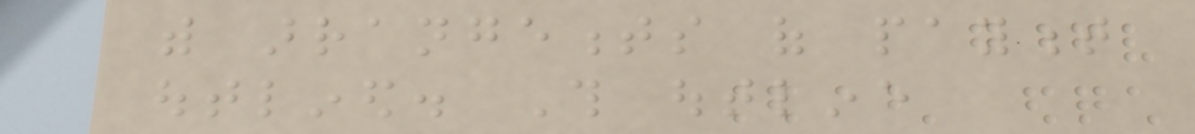with arrangements of payment
outlined. This outline
